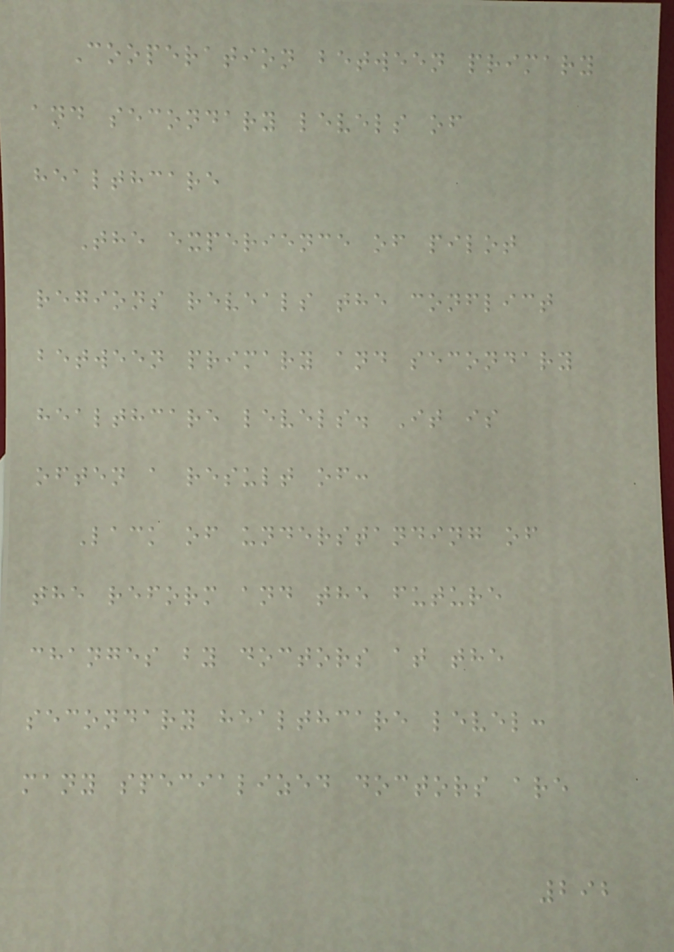Cooperation between primary
and secondary levels of
healthcare
The experience of pilot
regions reveals the conflict
between primary and secondary
healthcare levels. It is
often a result of:
Lack of understanding of
the reform and the future
changes by doctors at the
secondary healthcare level:
many specialized doctors are
292
